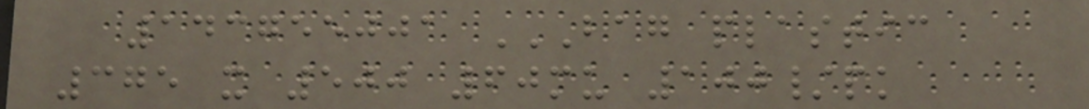143755001 BAG PLASTIC
375 X 500 60MU 100/PK
